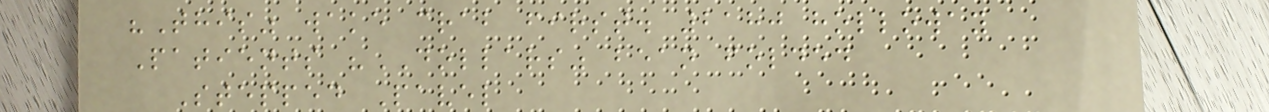"This" wake crab first. 2180 holloway
Patients "DOLLARS" bean folded
Stepped Pavel
